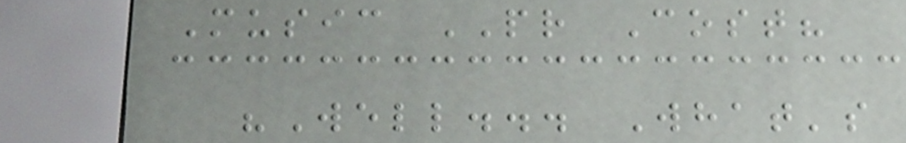Music PR Cost?
"Well... What's
